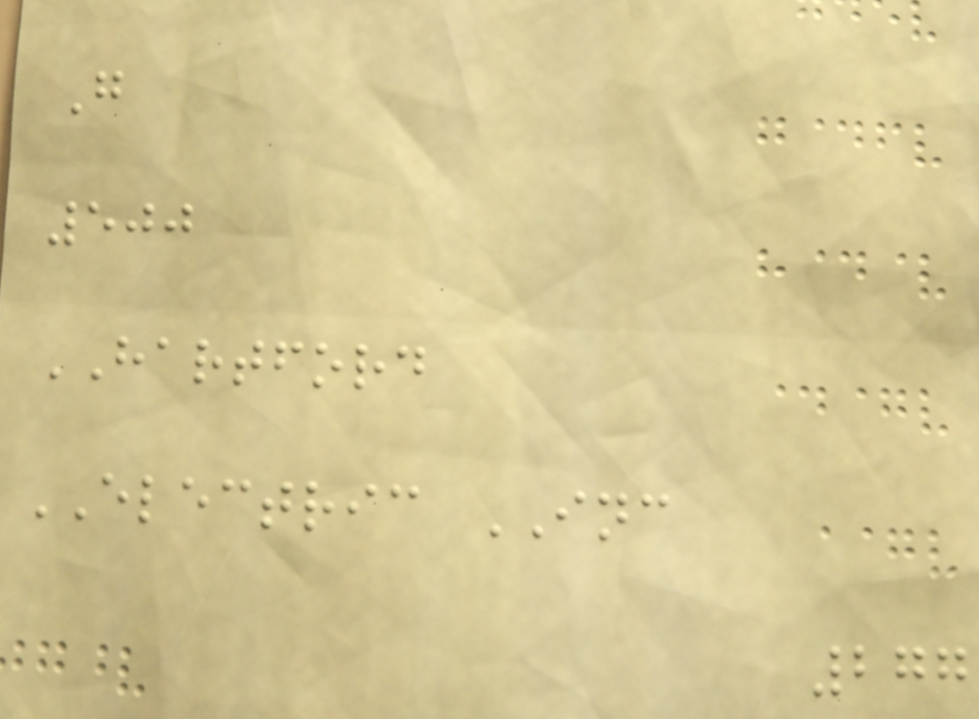G
500
HARTFORD
ELECTRIC INC
277
